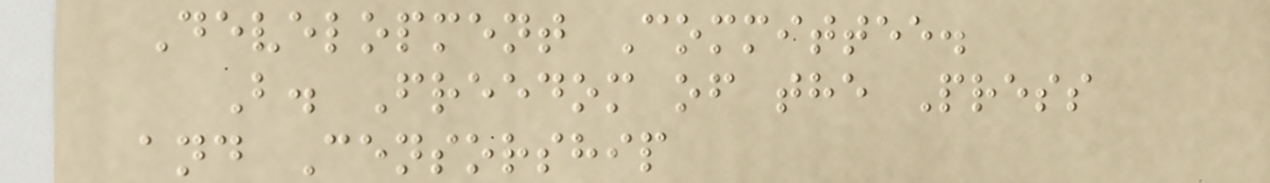Development Committee.
B. Freedom of the Press
and Censorship
